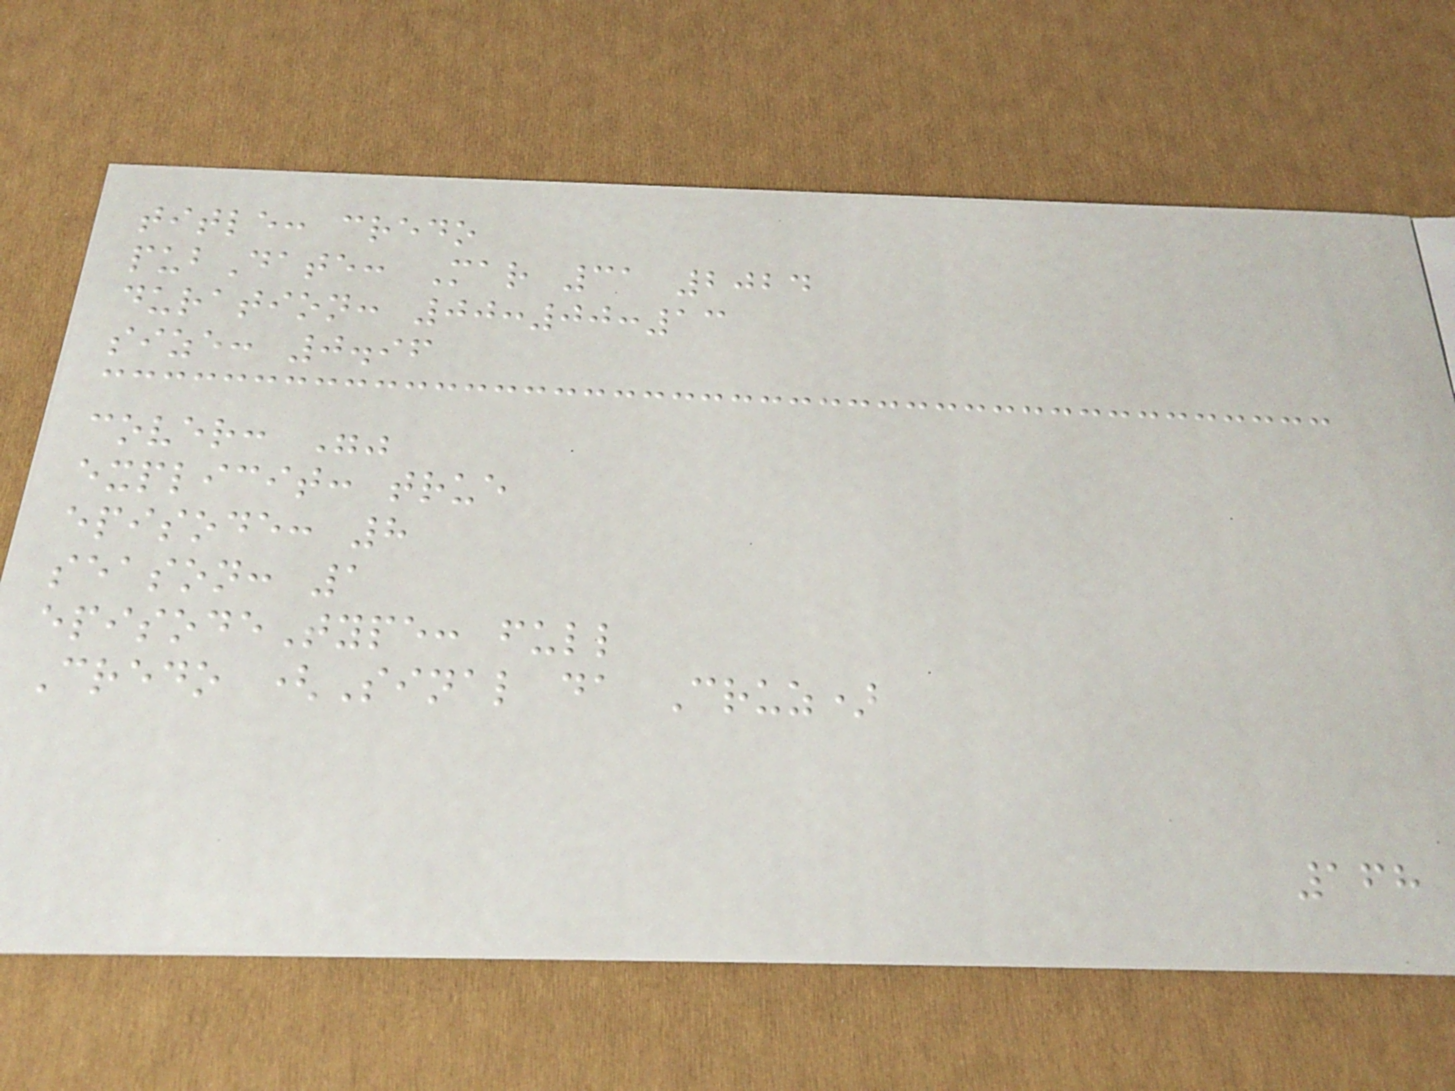title: credo
pubDate: Mar 31 2024
duration: 00:00:13
size: 0.96
cover: ""
explicit: true
episode: 8
season: 1
episodeType: full
Credo (Sinal da Cruz)
168
